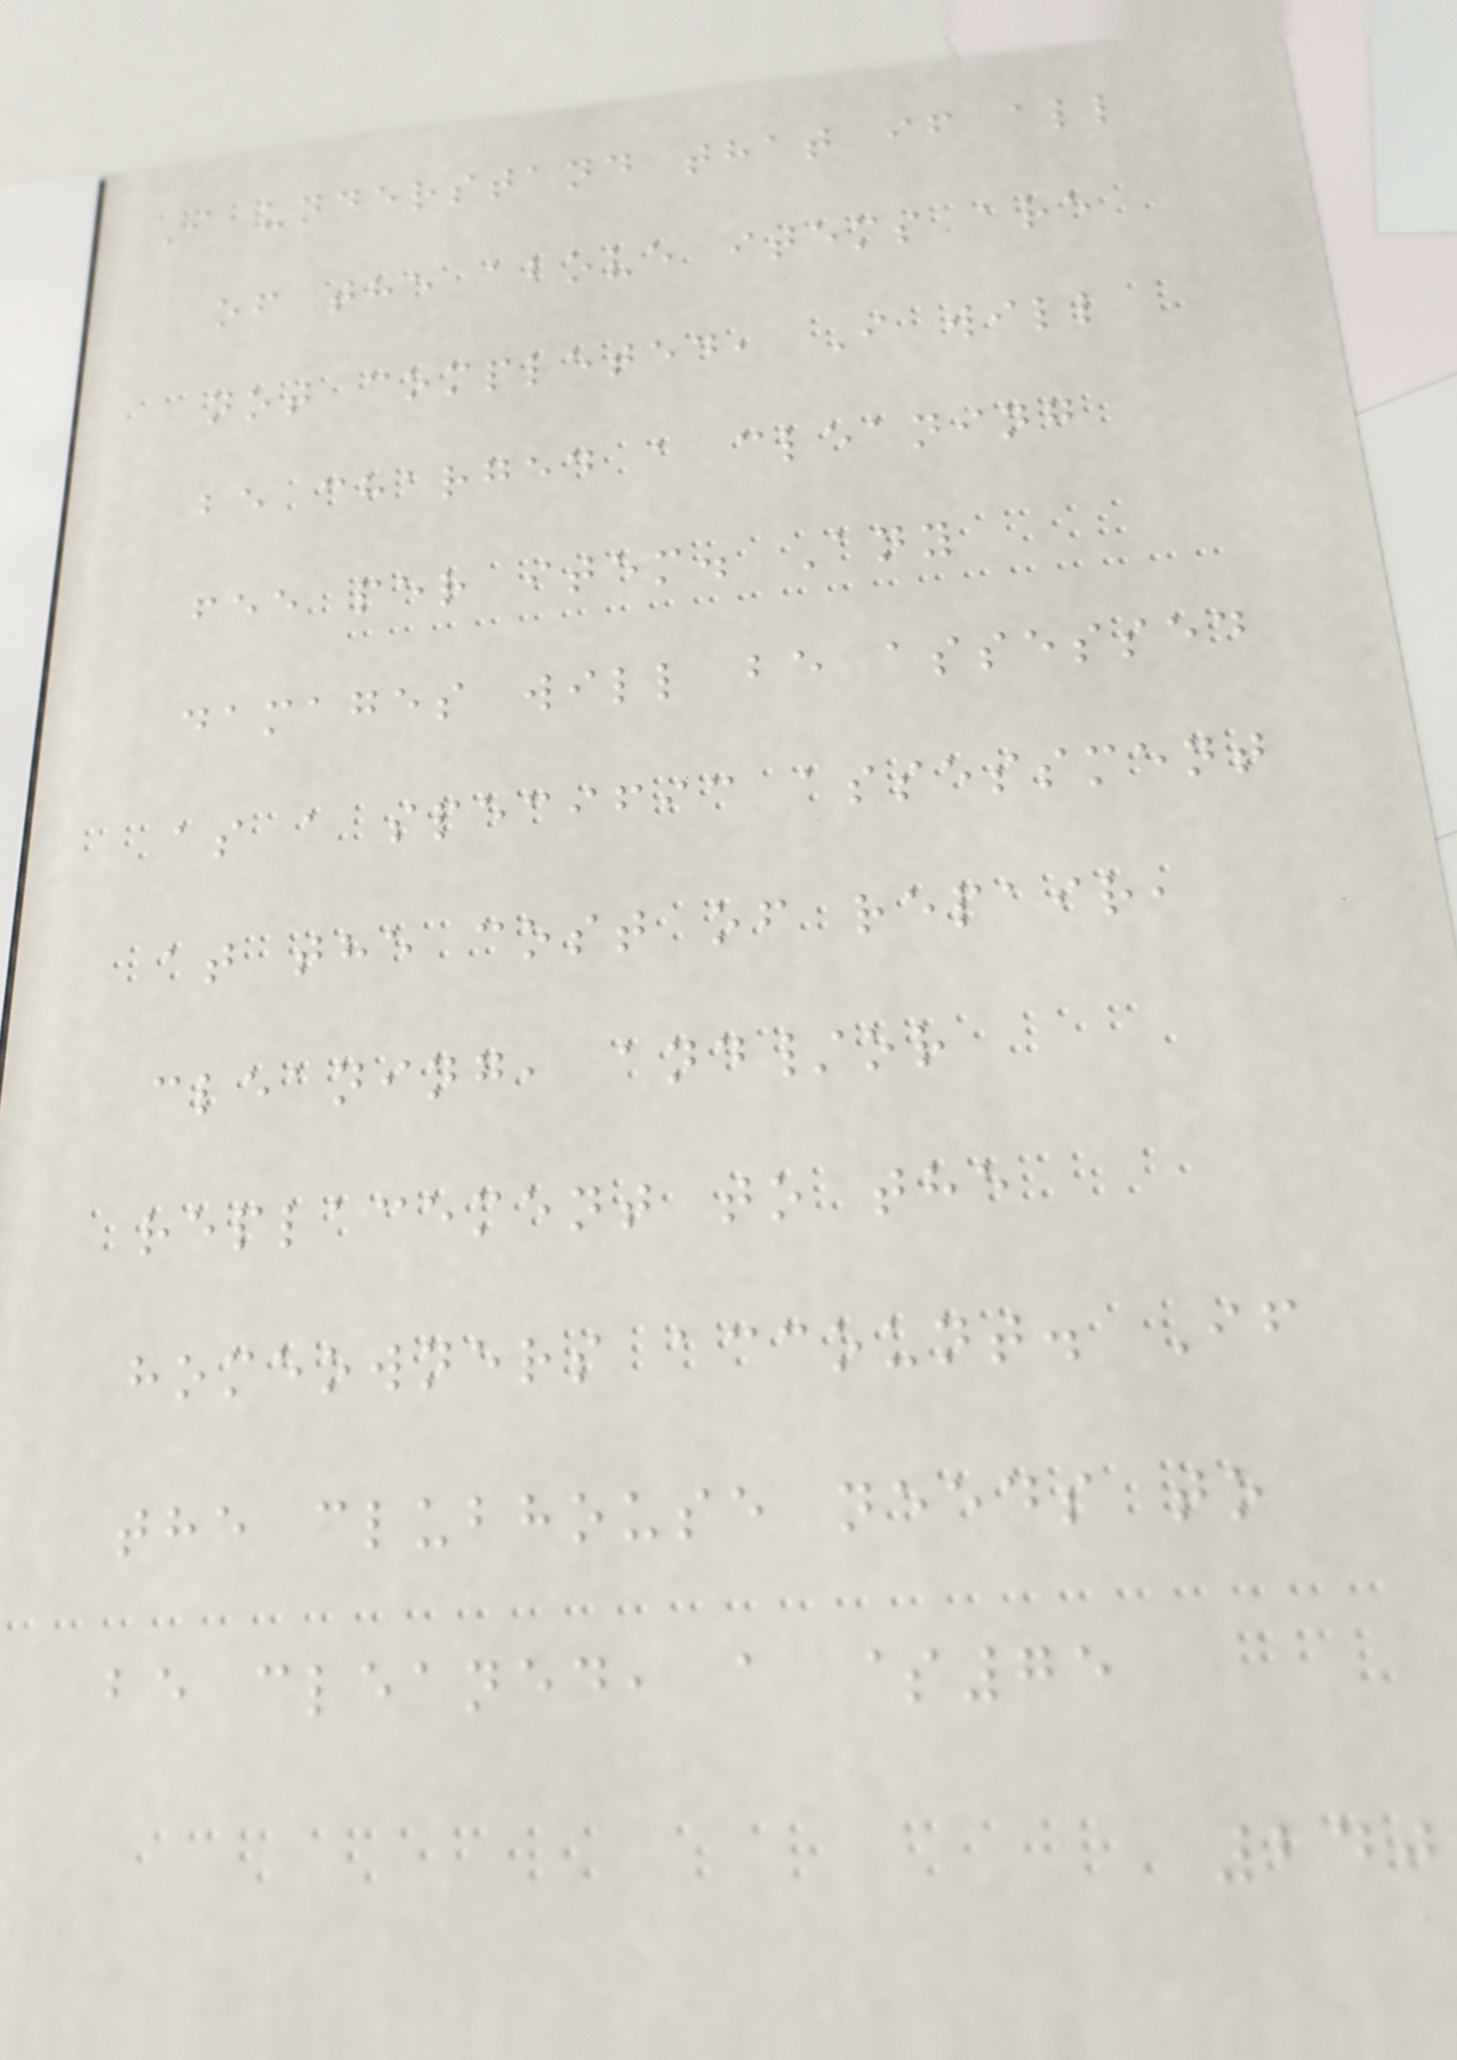I understand that if all
of the above items are
not completed, I will
be charged a cleaning
fee per item. Any
damages will be assessed
as a specific assessment
at the cost of repair,
cleaning, and/or
replacement to the
homeowners account. If
the clubhouse needs to
be cleaned, a $75
240
